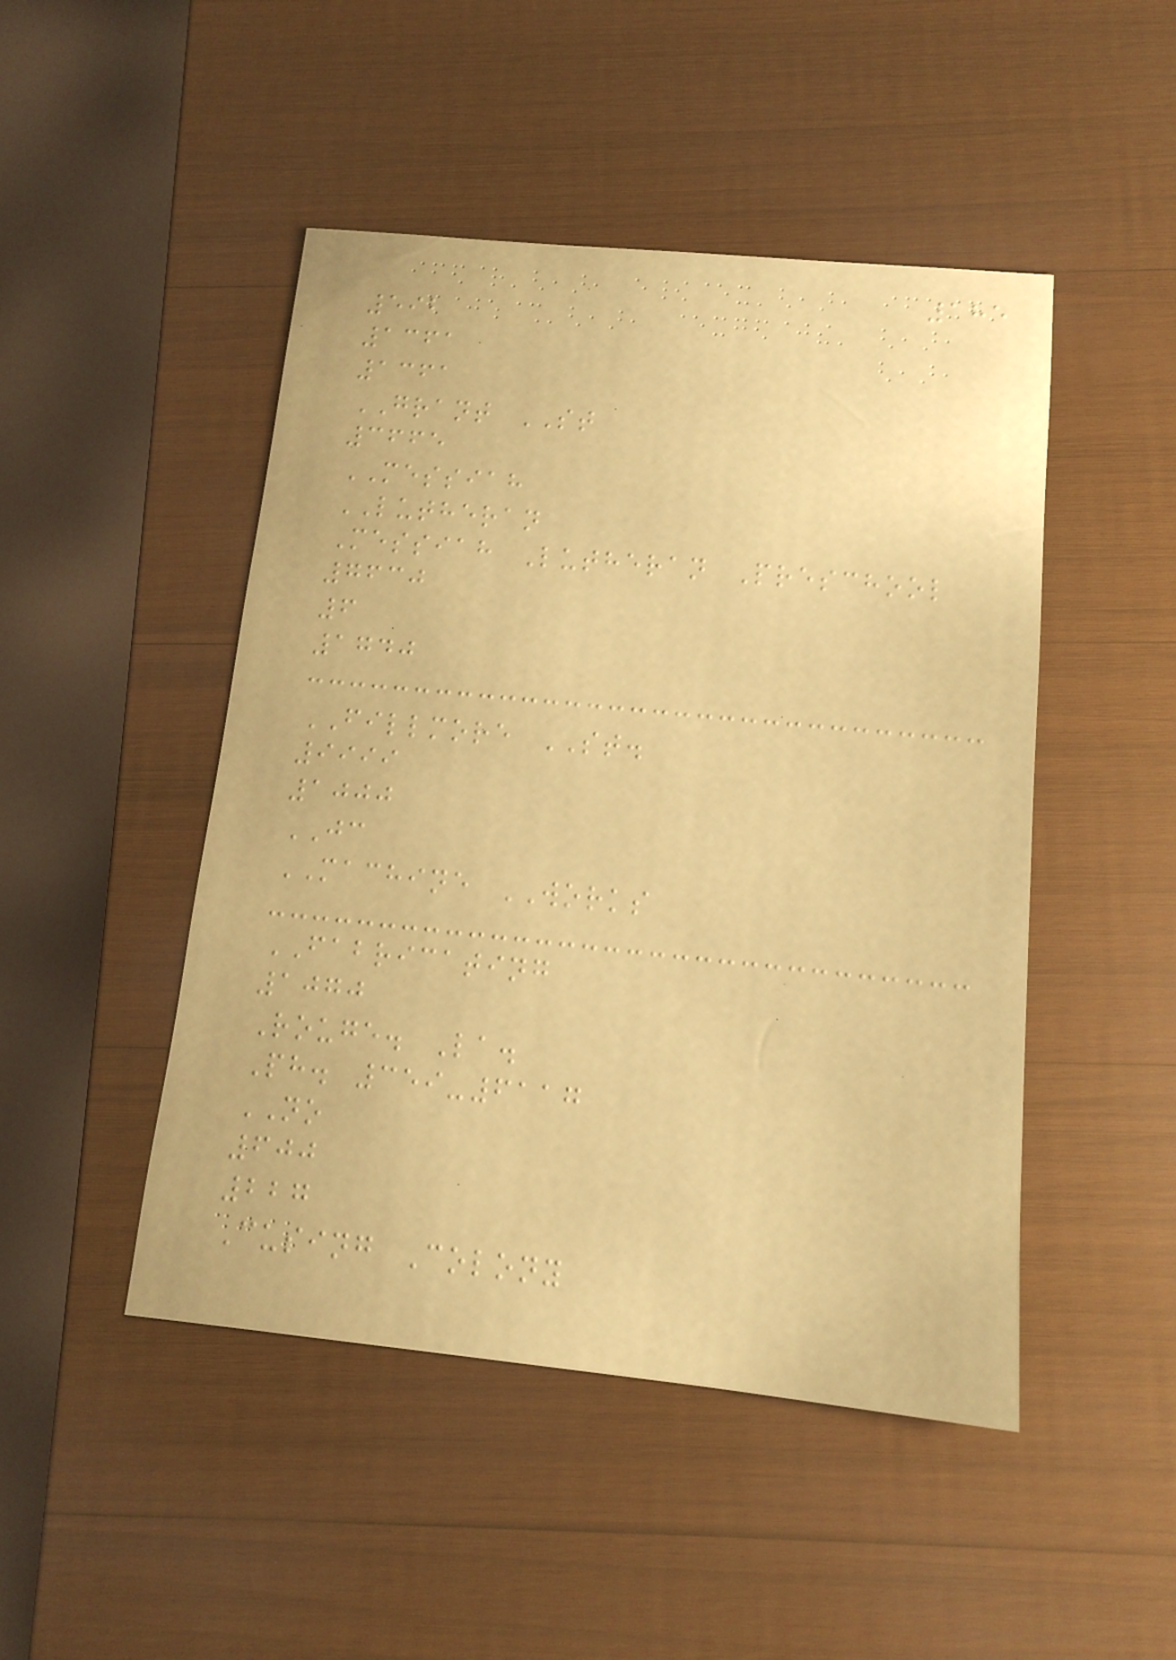185
592
1361
1361
GRANT ST
3665
MESSIAH
LUTHERAN
Messiah Lutheran Preschool
7630
6
1740
FILLMORE ST.
9999
1000
JC
MACHINE WORKS
FABRICATING
1070
Rouge. La.
Ph. 359-6117
NO
600
227
Cusing Colony
